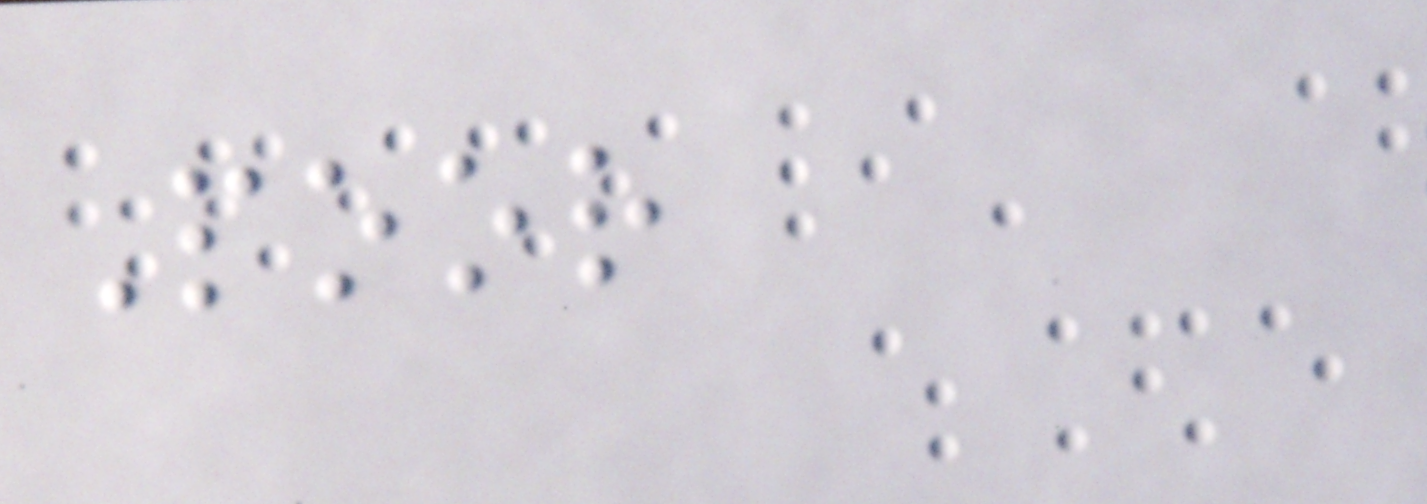Poor
